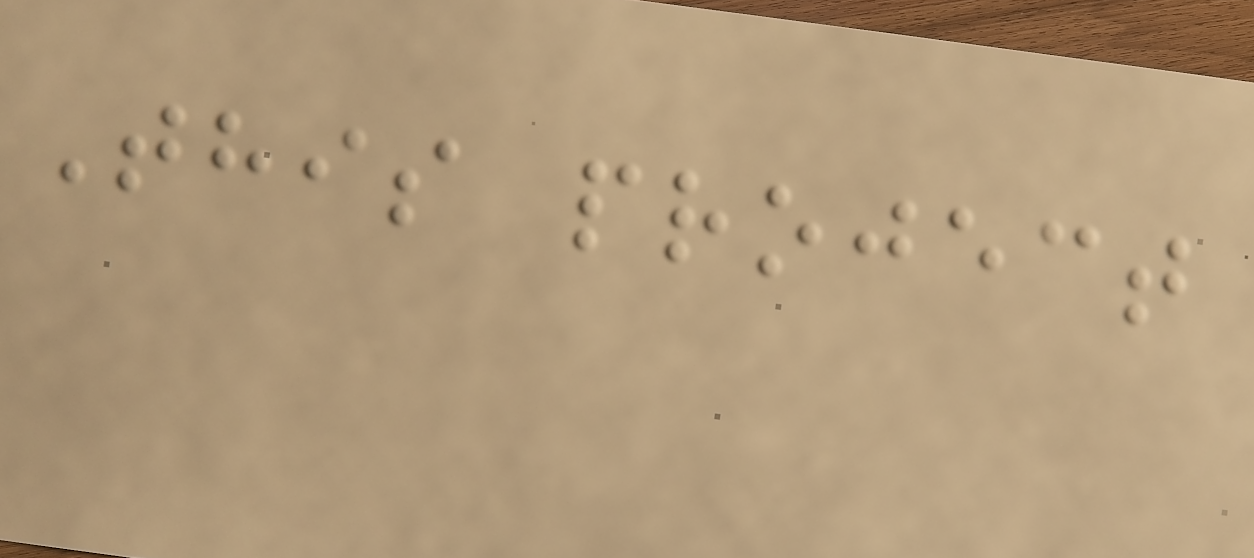This project
